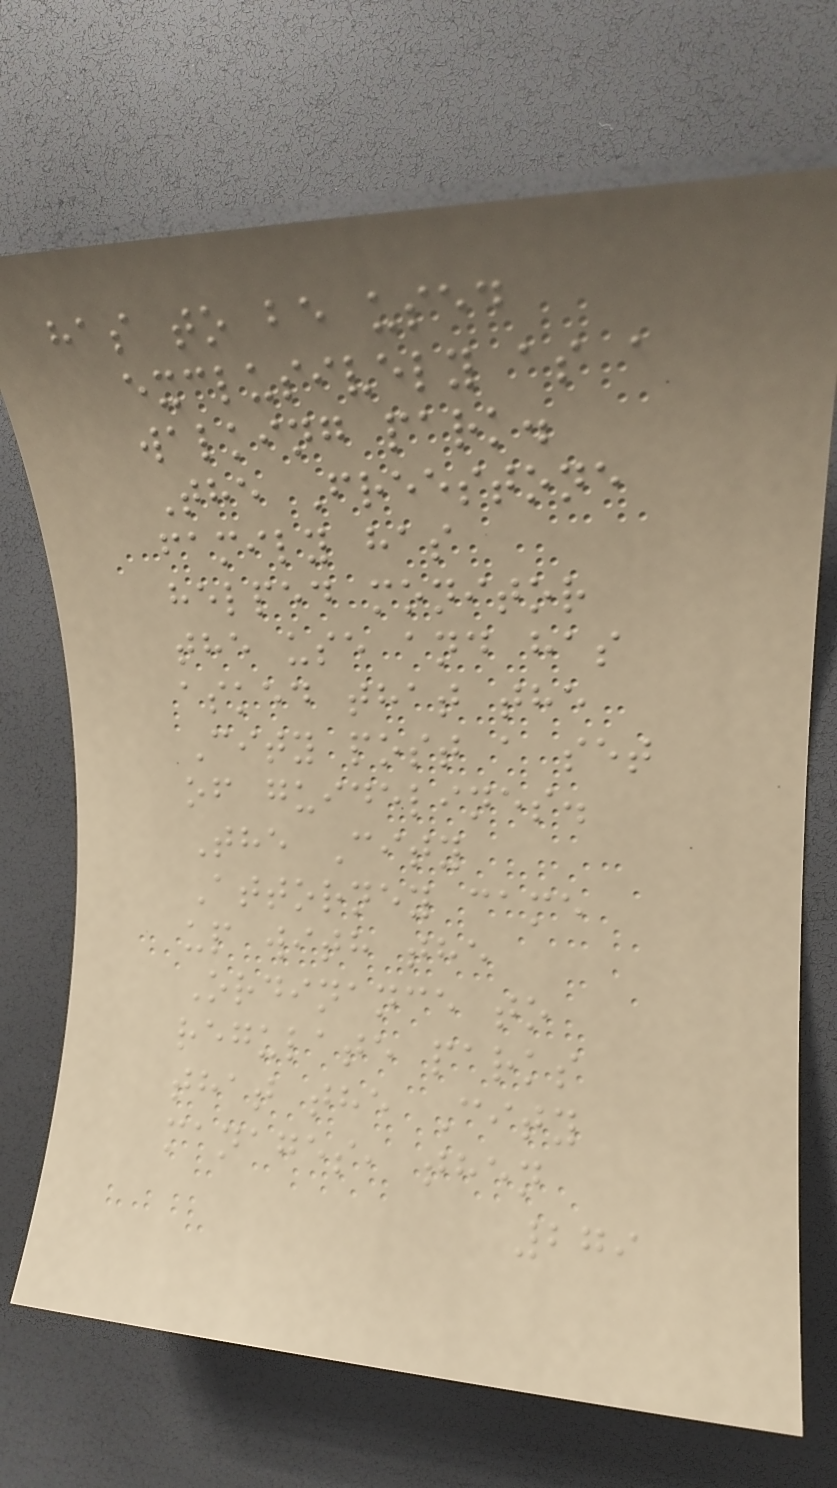has to be used
exclusively as a
walking park.
The Freestone
family has
helped monitor
the use and has
asked that the
City post a set
of guidelines.
The City
Attorney came
up with the
Ordinance to
regulate parks
that the City
manages, then
279
